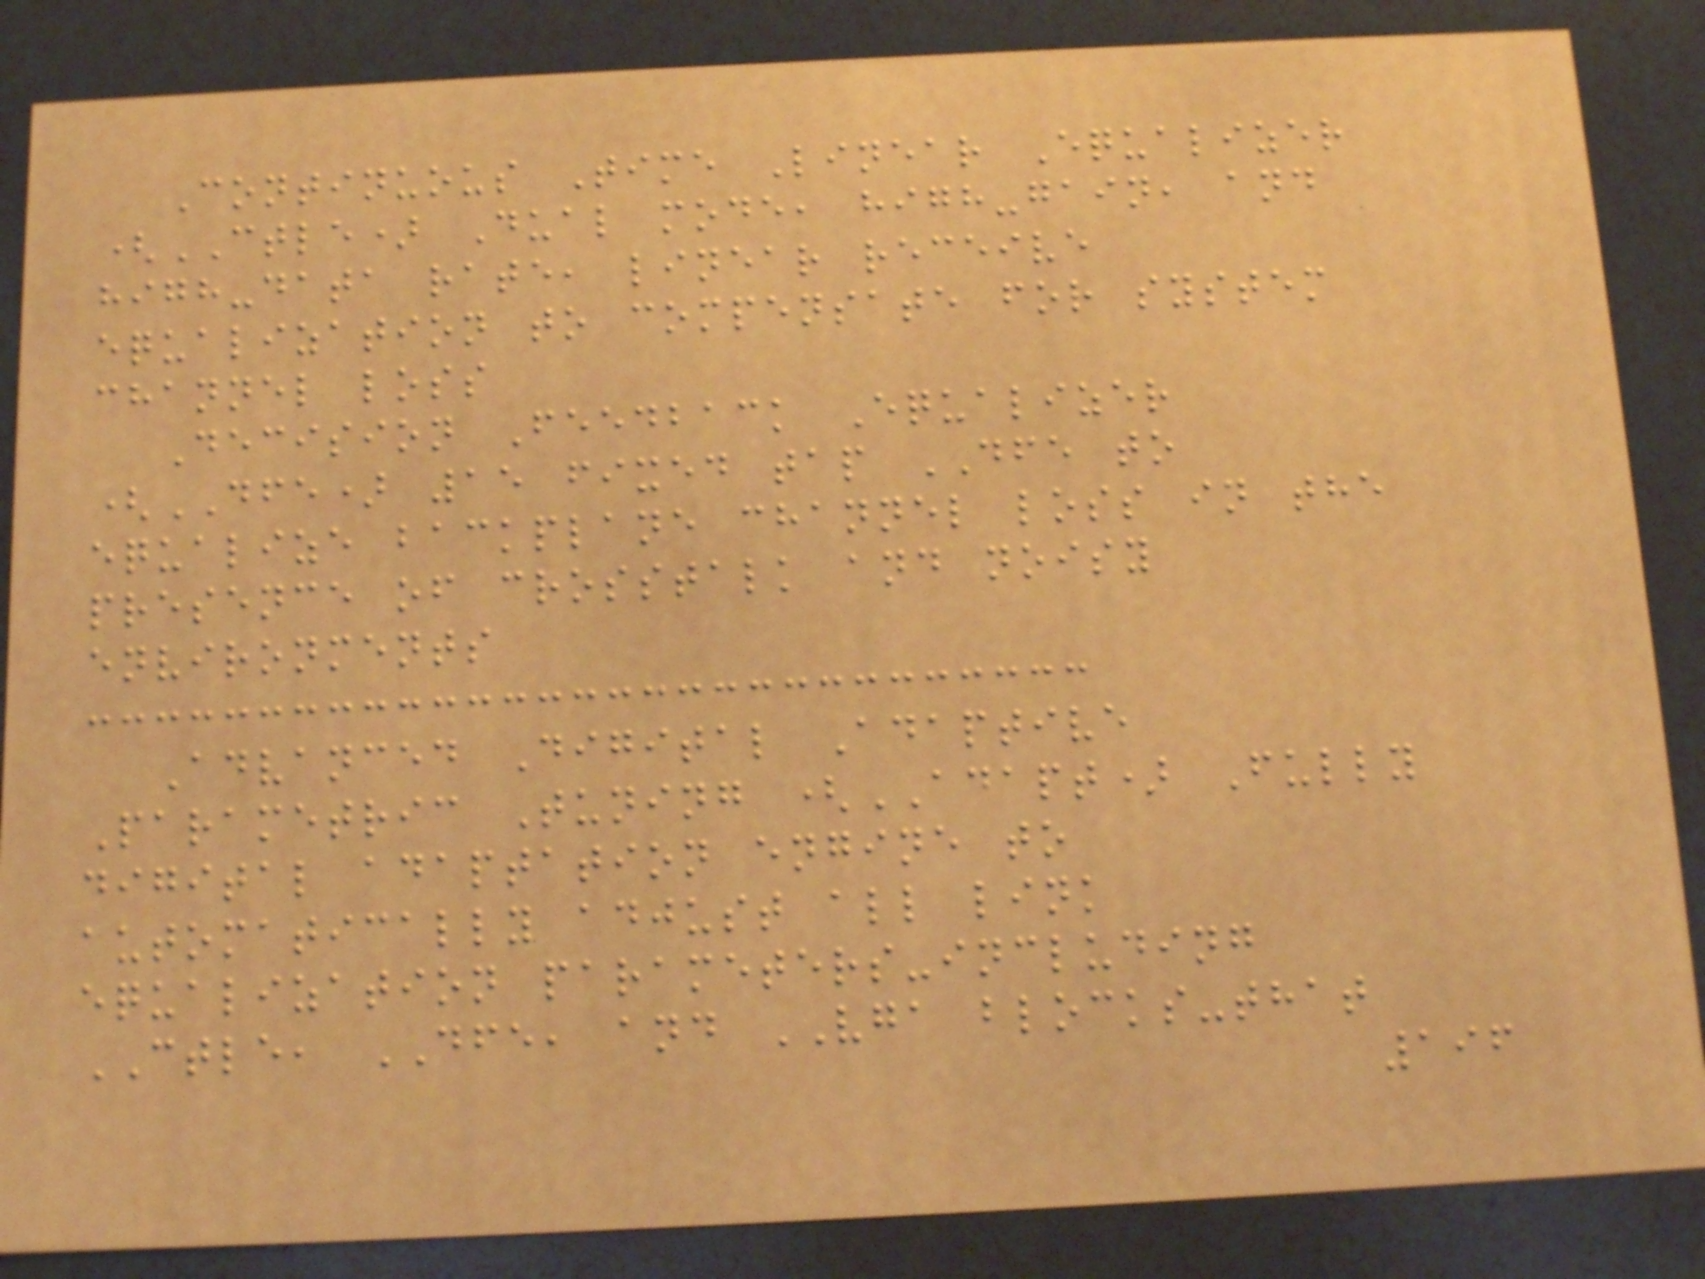Continuous Time Linear Equalizer
(CTLE) Dual mode, high-gain, and
high-data rate, linear receive
equalization to compensate for system
channel loss
Decision Feedback Equalizer
(DFE) 15 fixed tap DFE to
equalize backplane channel loss in the
presence of crosstalk and noisy
environments
Advanced Digital Adaptive
Parametric Tuning (ADAPT) Fully
digital adaptation engine to
automatically adjust all link
equalization parameters-including
CTLE, DFE, and VGA blocks-that
196
